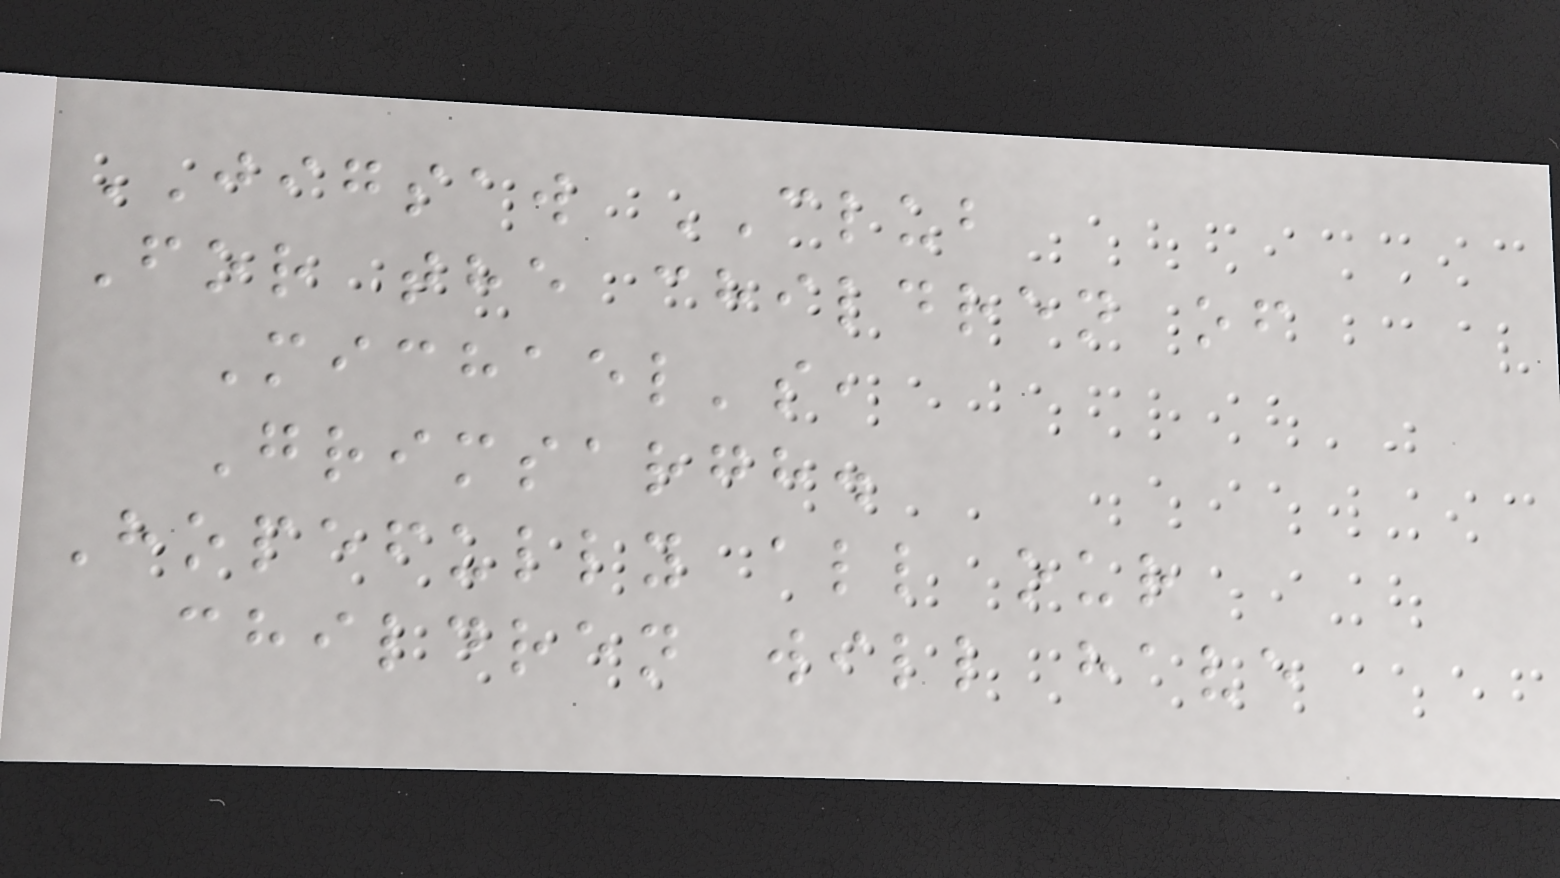JIGSAW CLUB
For the children of
Michael's,
Grimsargh.
Hopefully all our
children will have
